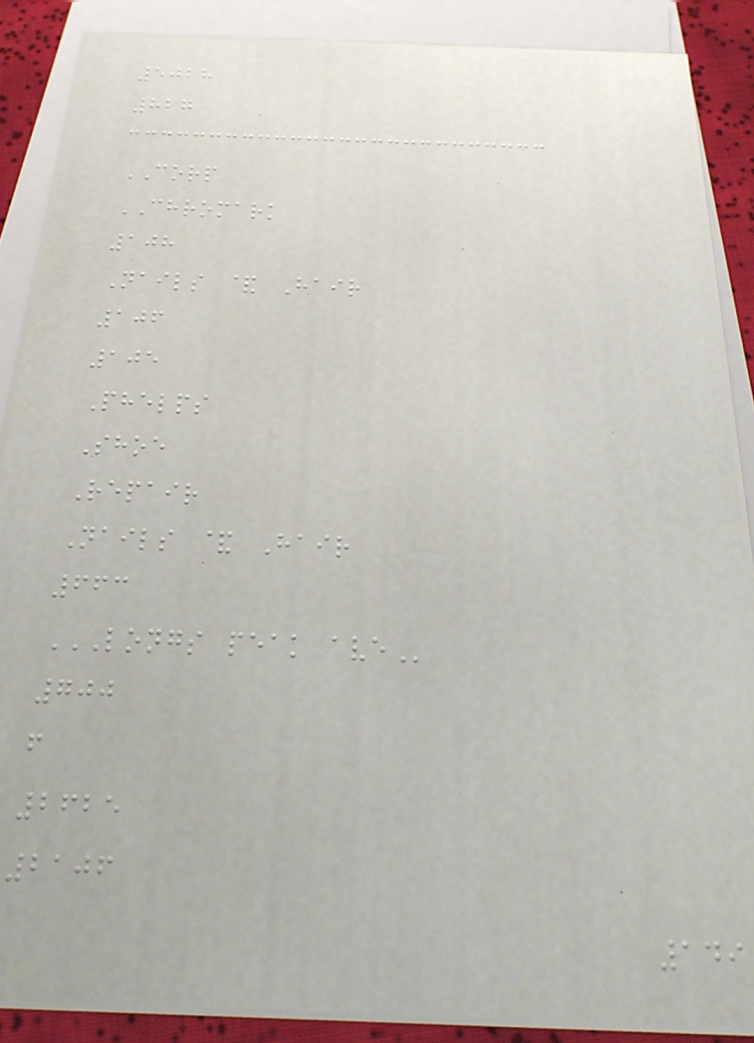5028
827
CORP
CHROMARK
108
Nails & Hair
106
105
Phelps
Shoe
Repair
Nails & Hair
663
LONGS PEAK AVE
700
f
2625
2106
149
